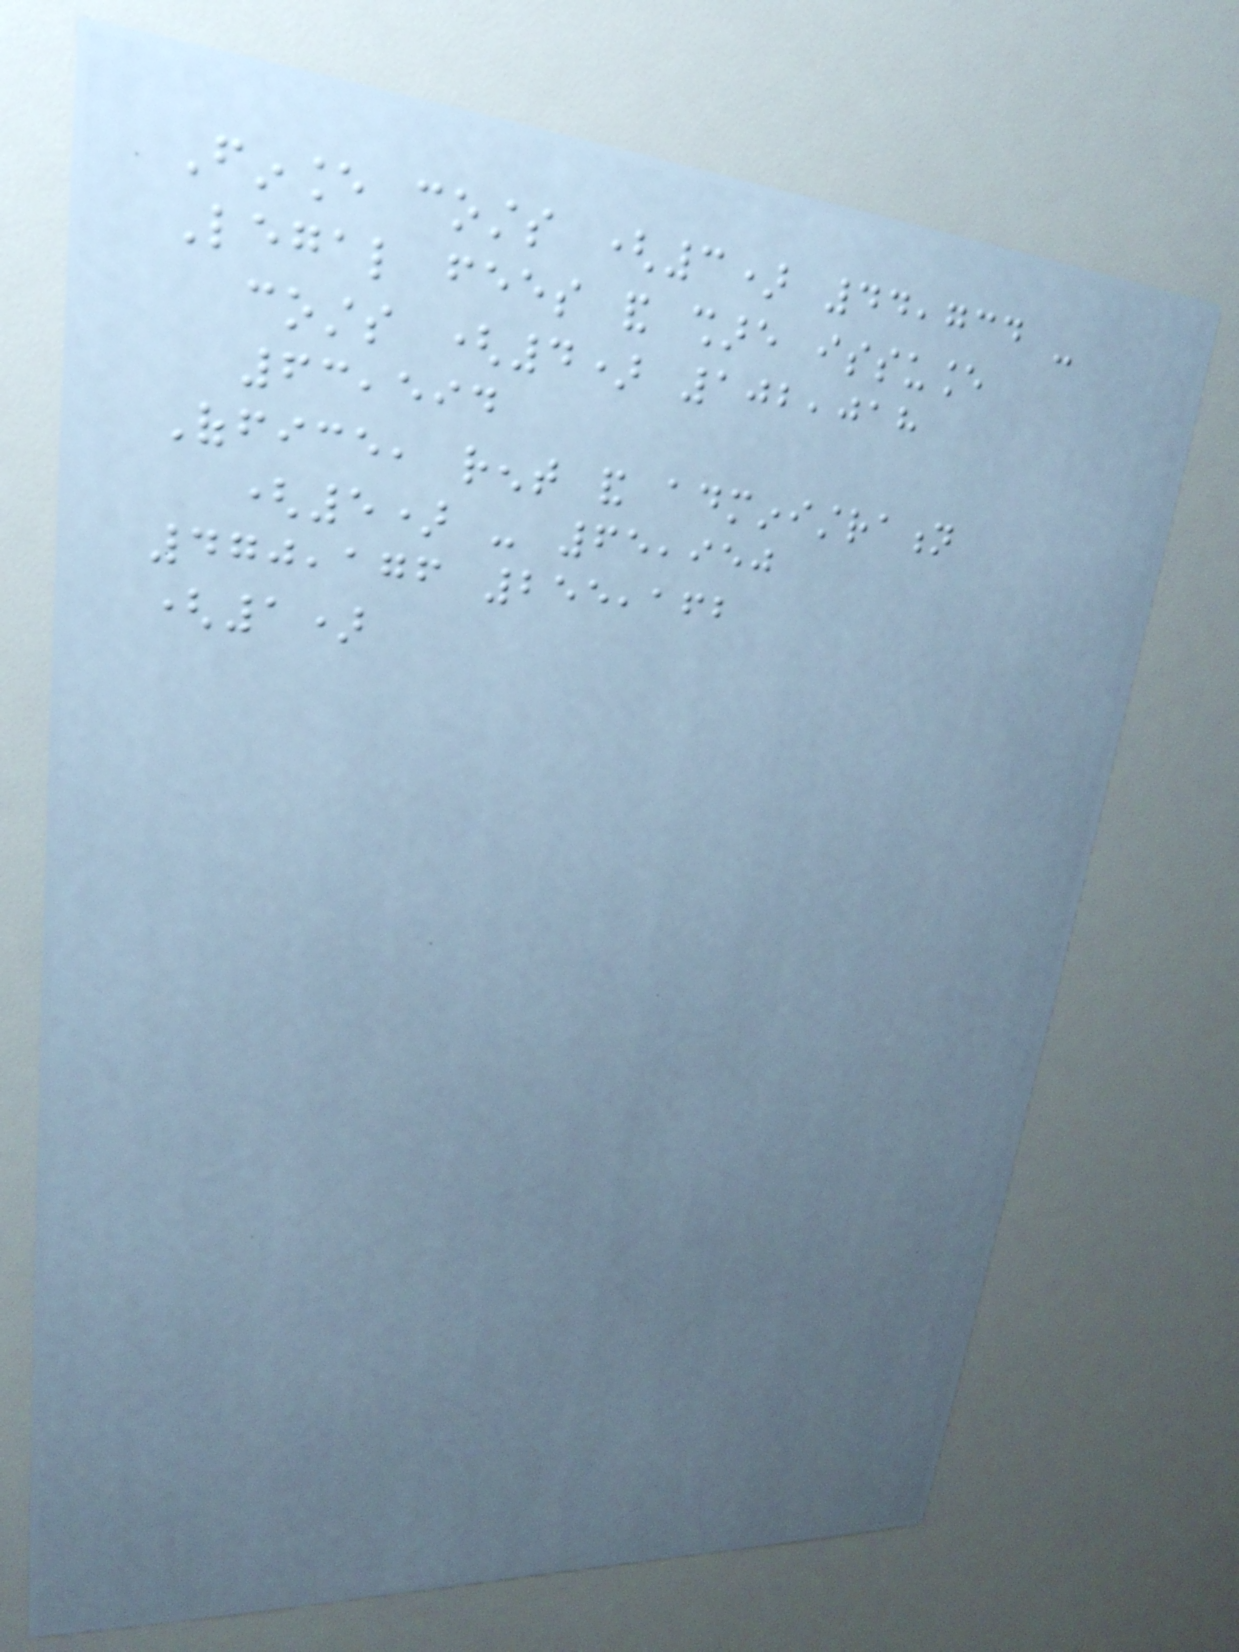Finance costs (3) 44,734 -
Legal fees and share issuance
costs (4) 102,018
63,594
Office, rent and administration
(5) - 65,950
470,176 255,162
(1)
